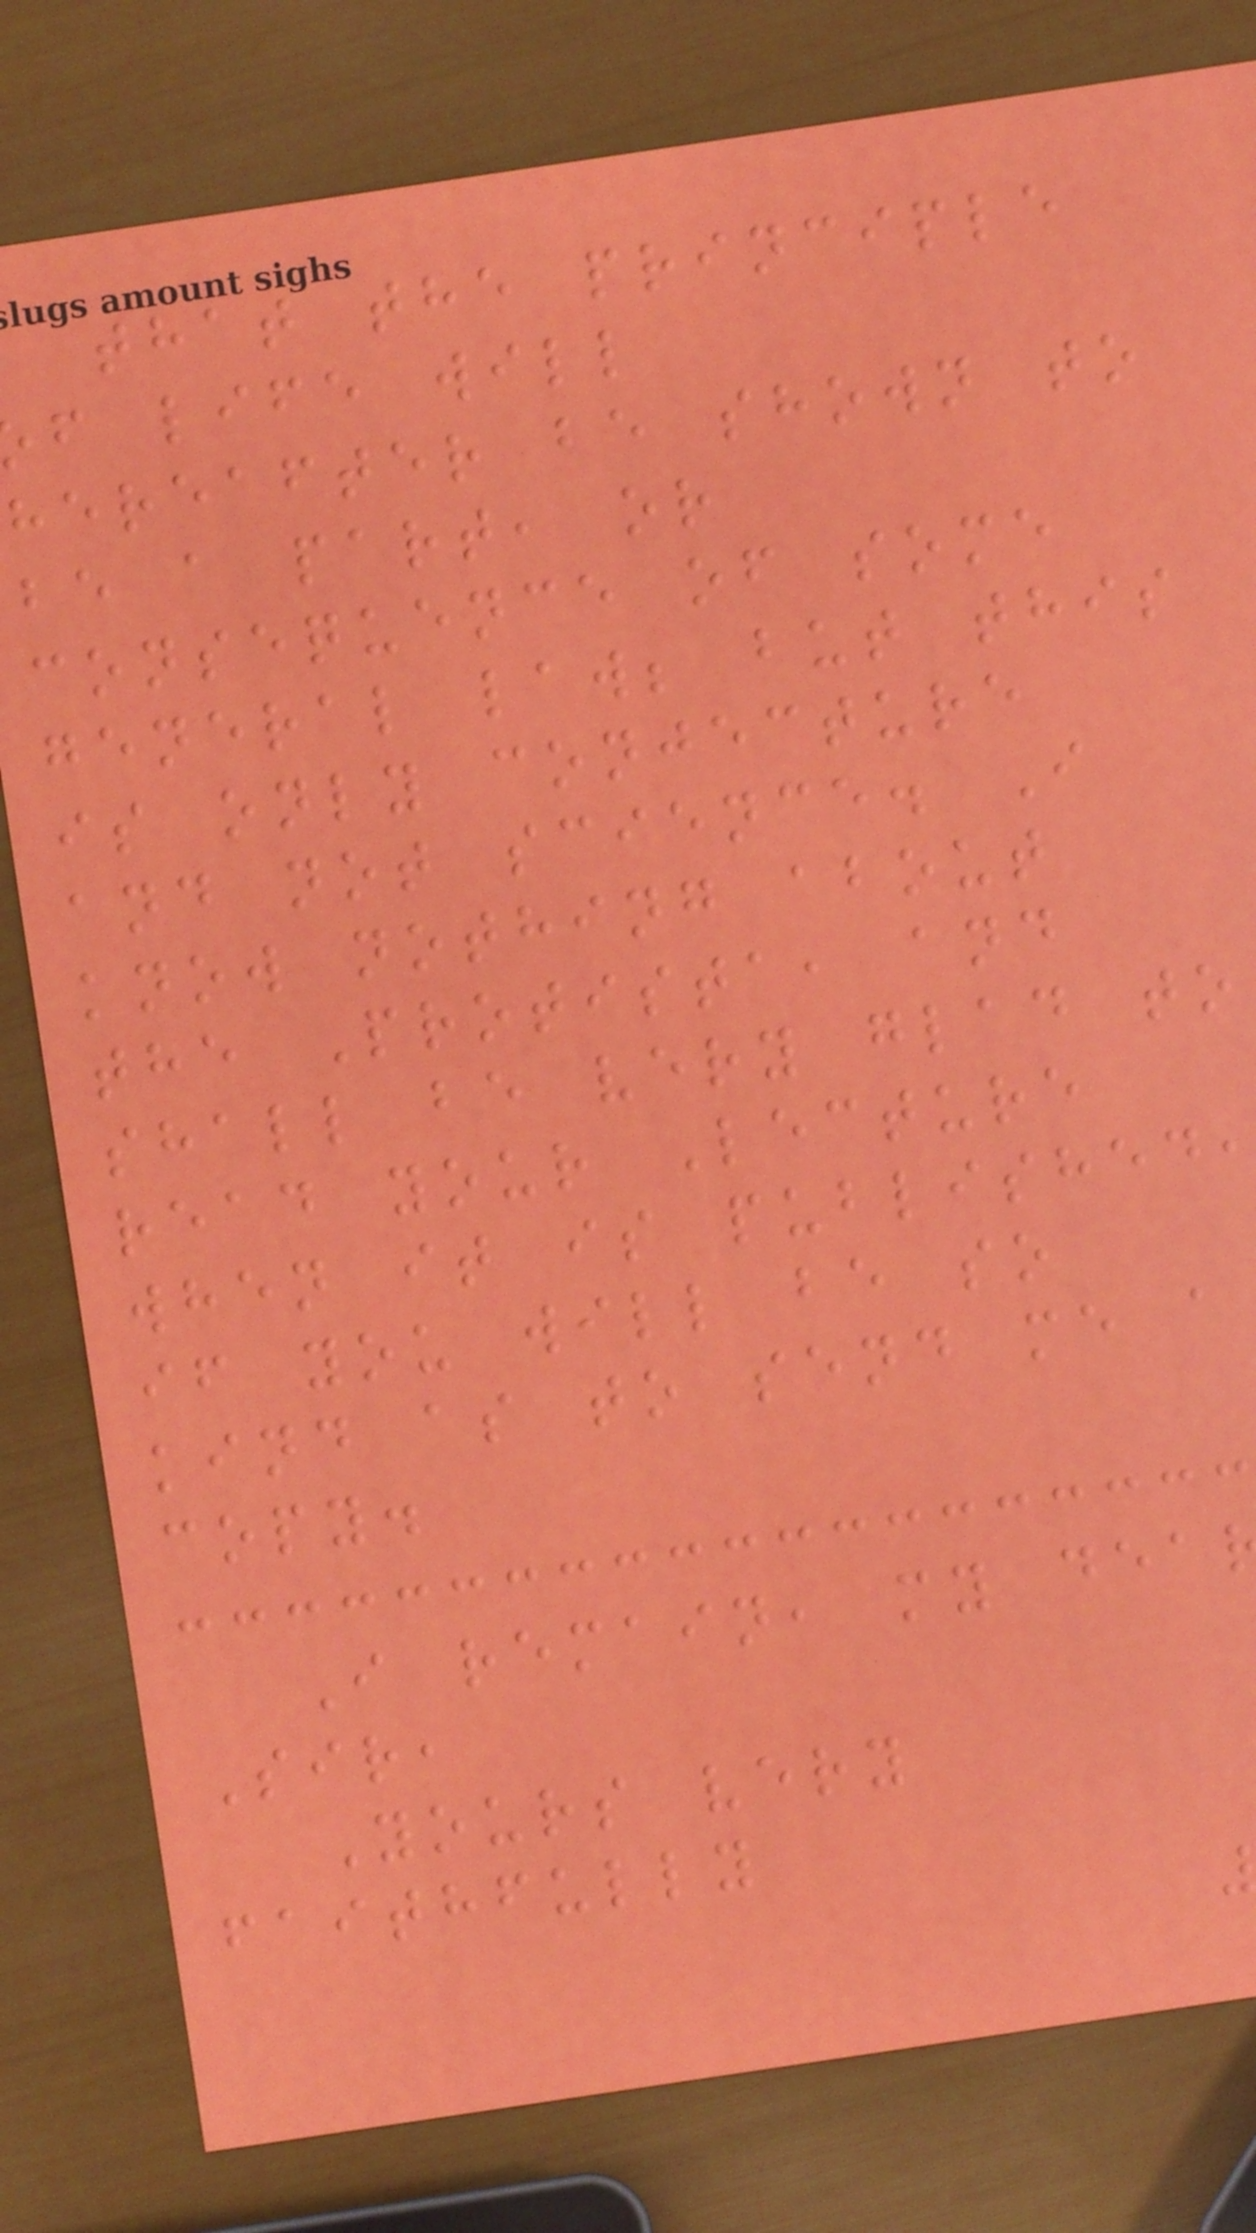that the principle
f life will
hereafter be shown to
be a part, or
consequence of some
general law; but this
is only conjecture
and not science. I
know nothing about
the Protista, and
shall be very glad to
read your Lecture
when it is published
if you will be so
kind as to send me a
copy.
I remain, my dea
Sir,
Yours very
faithfully
